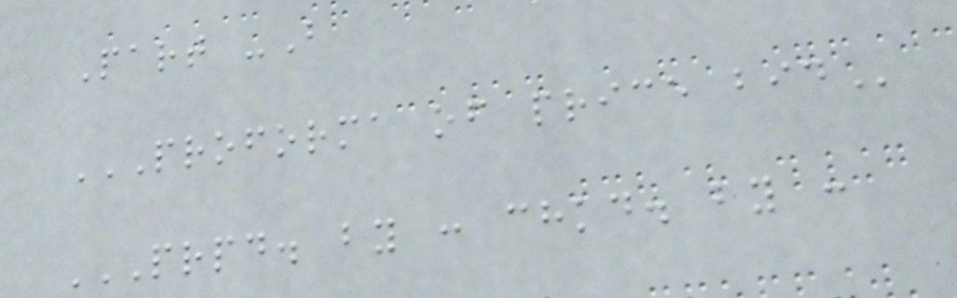Part -B
PROFORMA OF PRICE BID
PRPD. BY : CHKD. BY :
